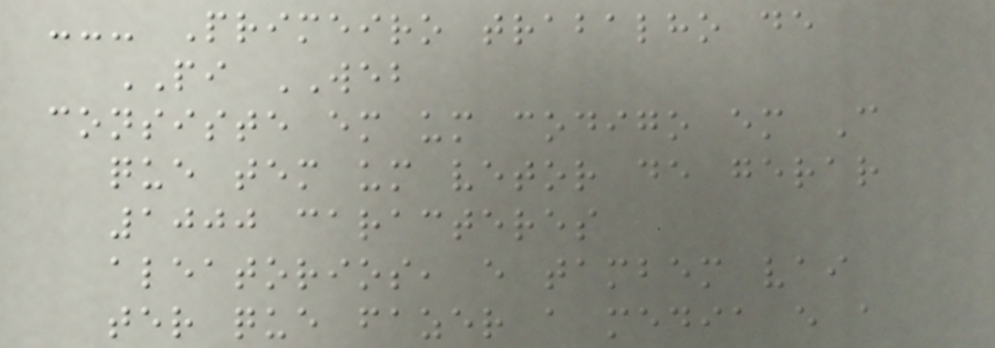--- Primeiro trabalho de
PI WEB
consiste em um codigo em C
que tem um vetor de gerar
1000 caracteres
aleatorios, e tambem vai
ter que fazer a media e a
